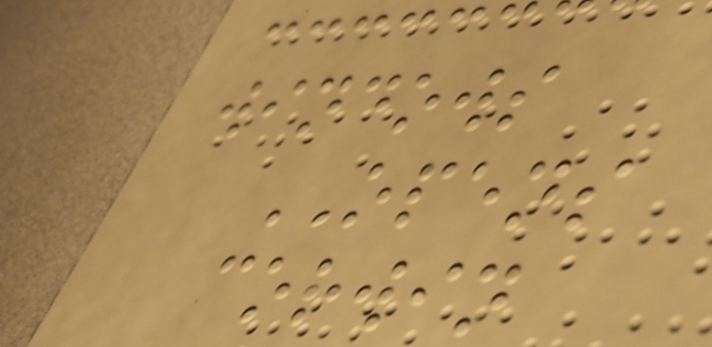windows
OPENS
corwin
